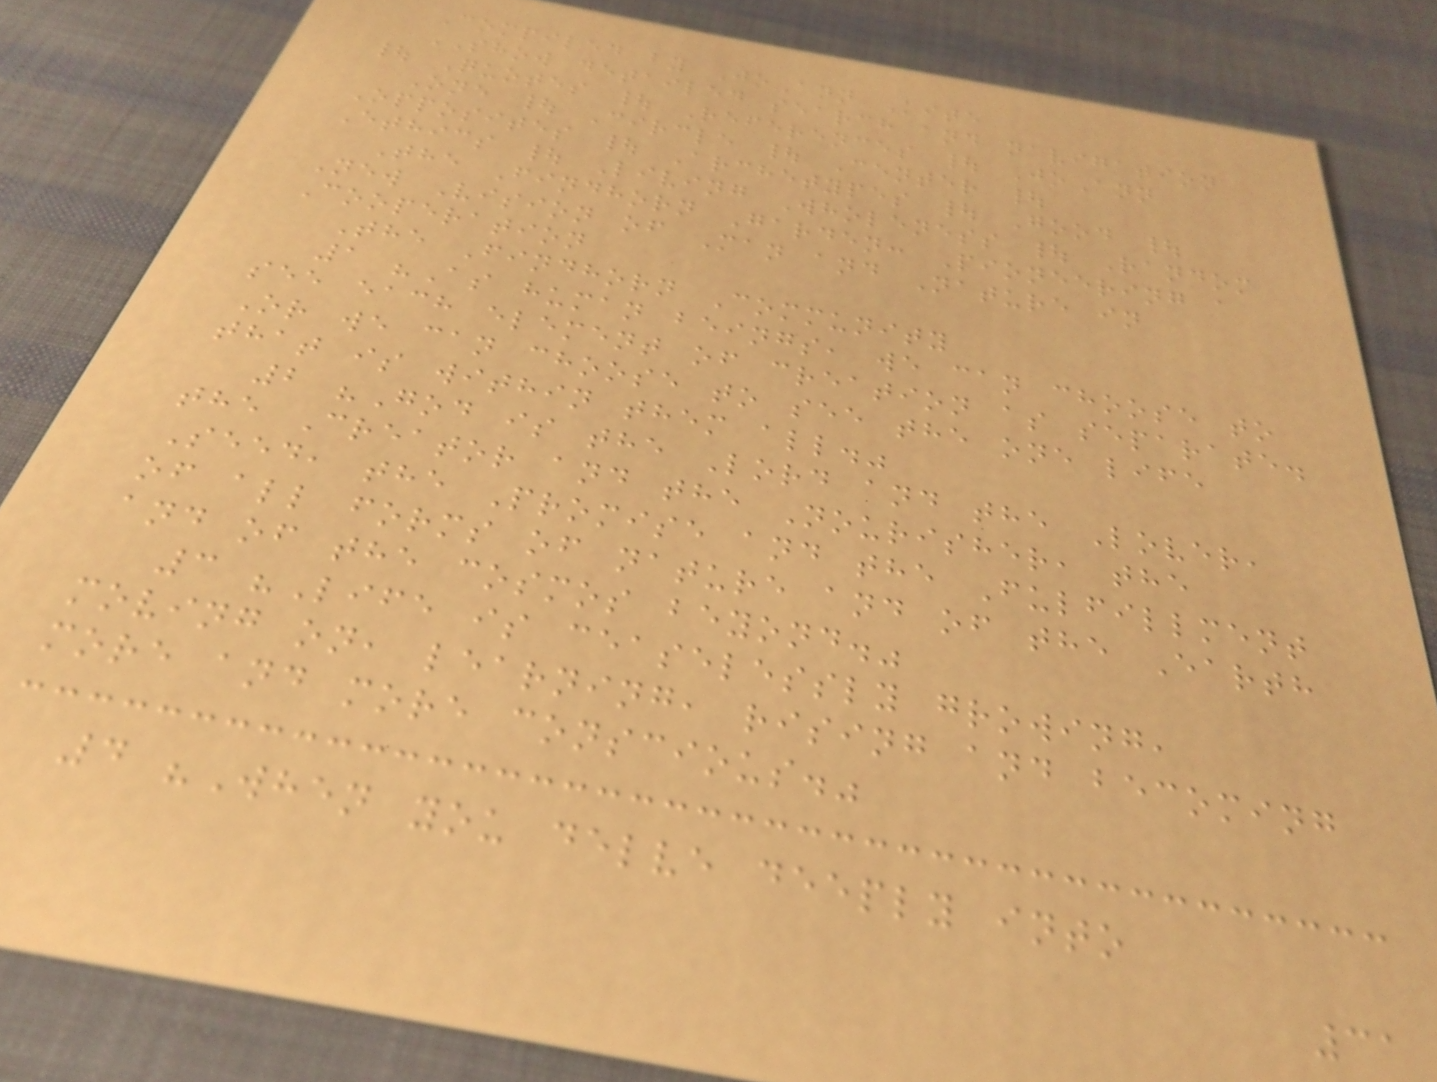Compiled by JoAnn Kite
SHOW detailed search and navigation
| Quotes | References | JoAnn
One | Circle | Center |
Opposites | Archetypes | Good |
Ethics | Living Wholeness | Random
The Findhorn Garden: Pioneering a
New Vision of Man and Nature in
Cooperation
The Findhorn Community
1 "As human beings, we can choose to
see each element of creation as separate.
Or we can choose to see the one life
that is within them all."
2 "God is the Lord and the Lover,
the Creator and the Nourisher, the
Seed, the Promise and the Fulfillment
of all forms of nature and of the Earth
and of the cosmos beyond."
3 "Life is ceaselessly growing,
moving on, learning, rising and becoming
more and more conscious."
4 "When you delve deeply into
31
